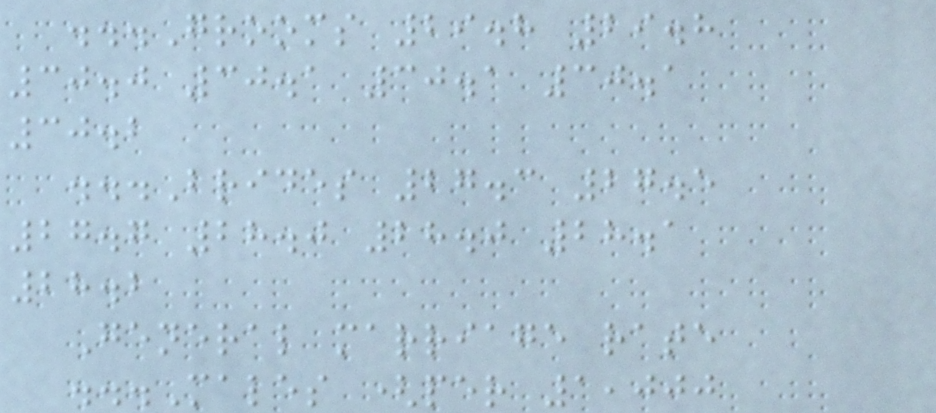...Grooms 29.8 29.8
30.0 30.1 30.1 30.1
30.2
...Brides 27.3 27.5
27.7 28.0 28.0 28.1
28.2
General marriage rate
...Males (per 1,000
